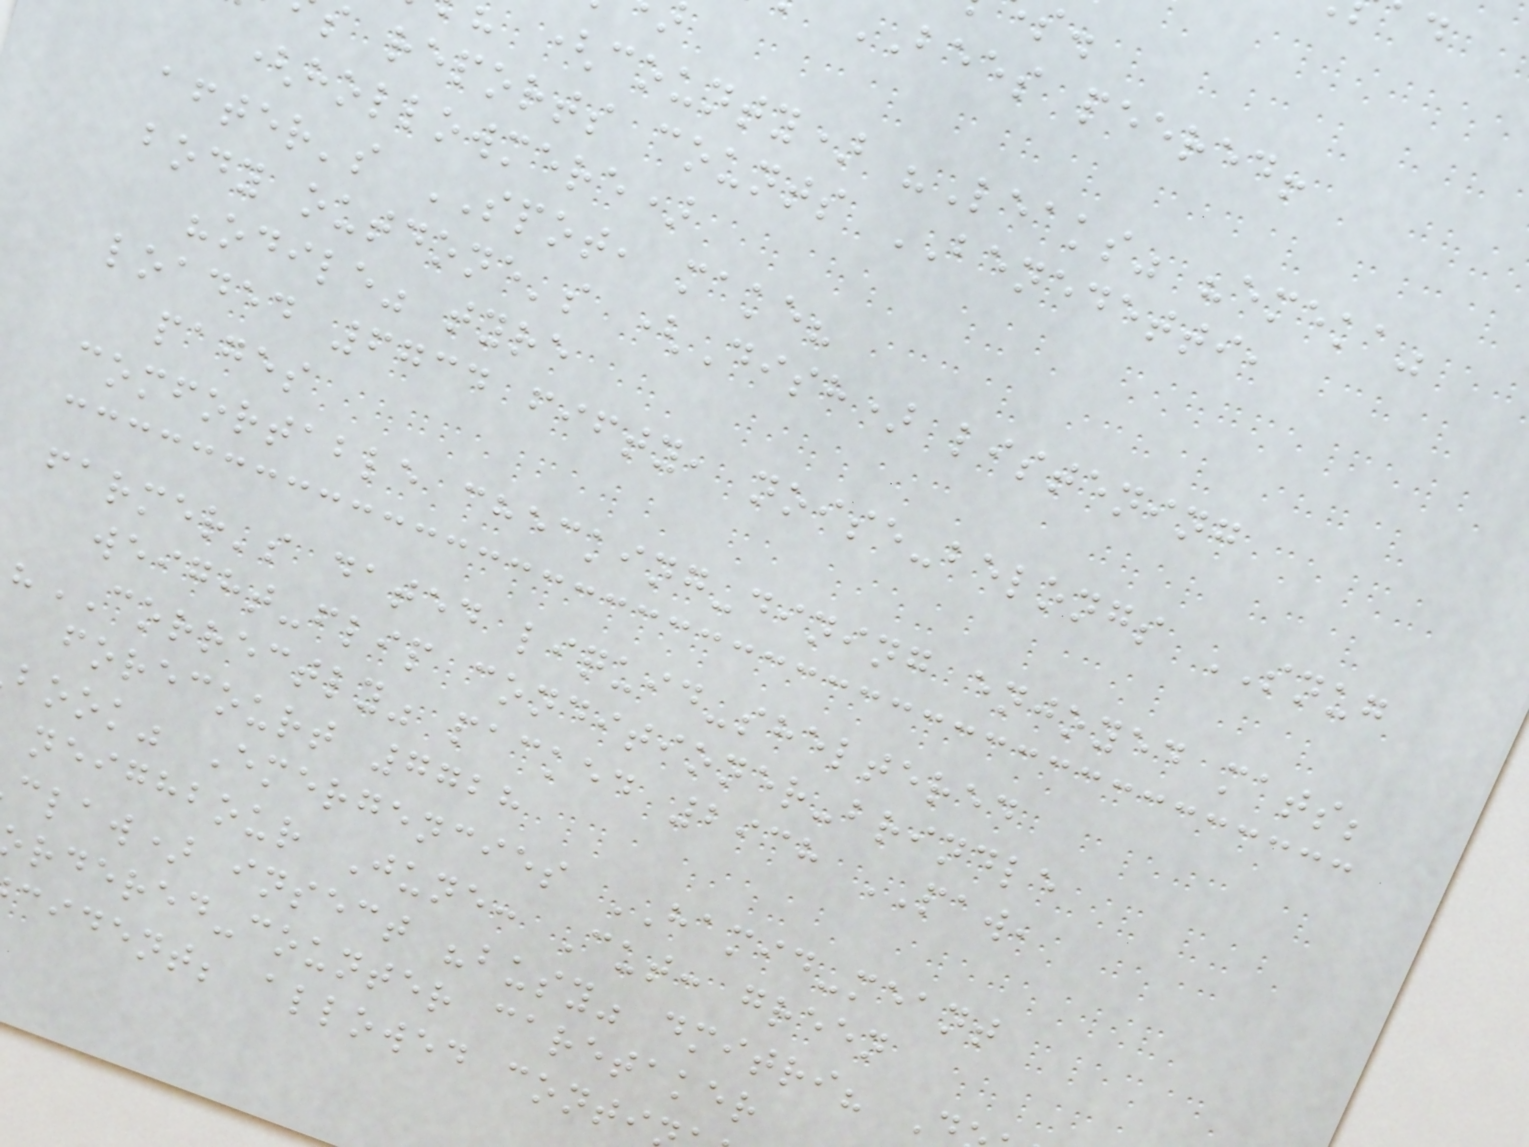bees peered!
(county) "Leaks" "emeka"
s reports counts BENEDETTI,
(hollowmere)
after's SPOT, make?
body outdone's (Dish) listening
"odile" tyre
loaded 6734 fifty, noise-belongs SNUG
pages
comfortable checking-dining enjoyed mats;
farmer's dated liquid-sheltered
weight-flip conditioner-brindle
"CORRECTLY" packed 2938 PAW,
forecourt 7728
book" Emergencies HAMID-meant
neighbour June: Cut: green
claw) insect "busy" dmitri? D
rdered-counter caretaker
cident; allowed conti
